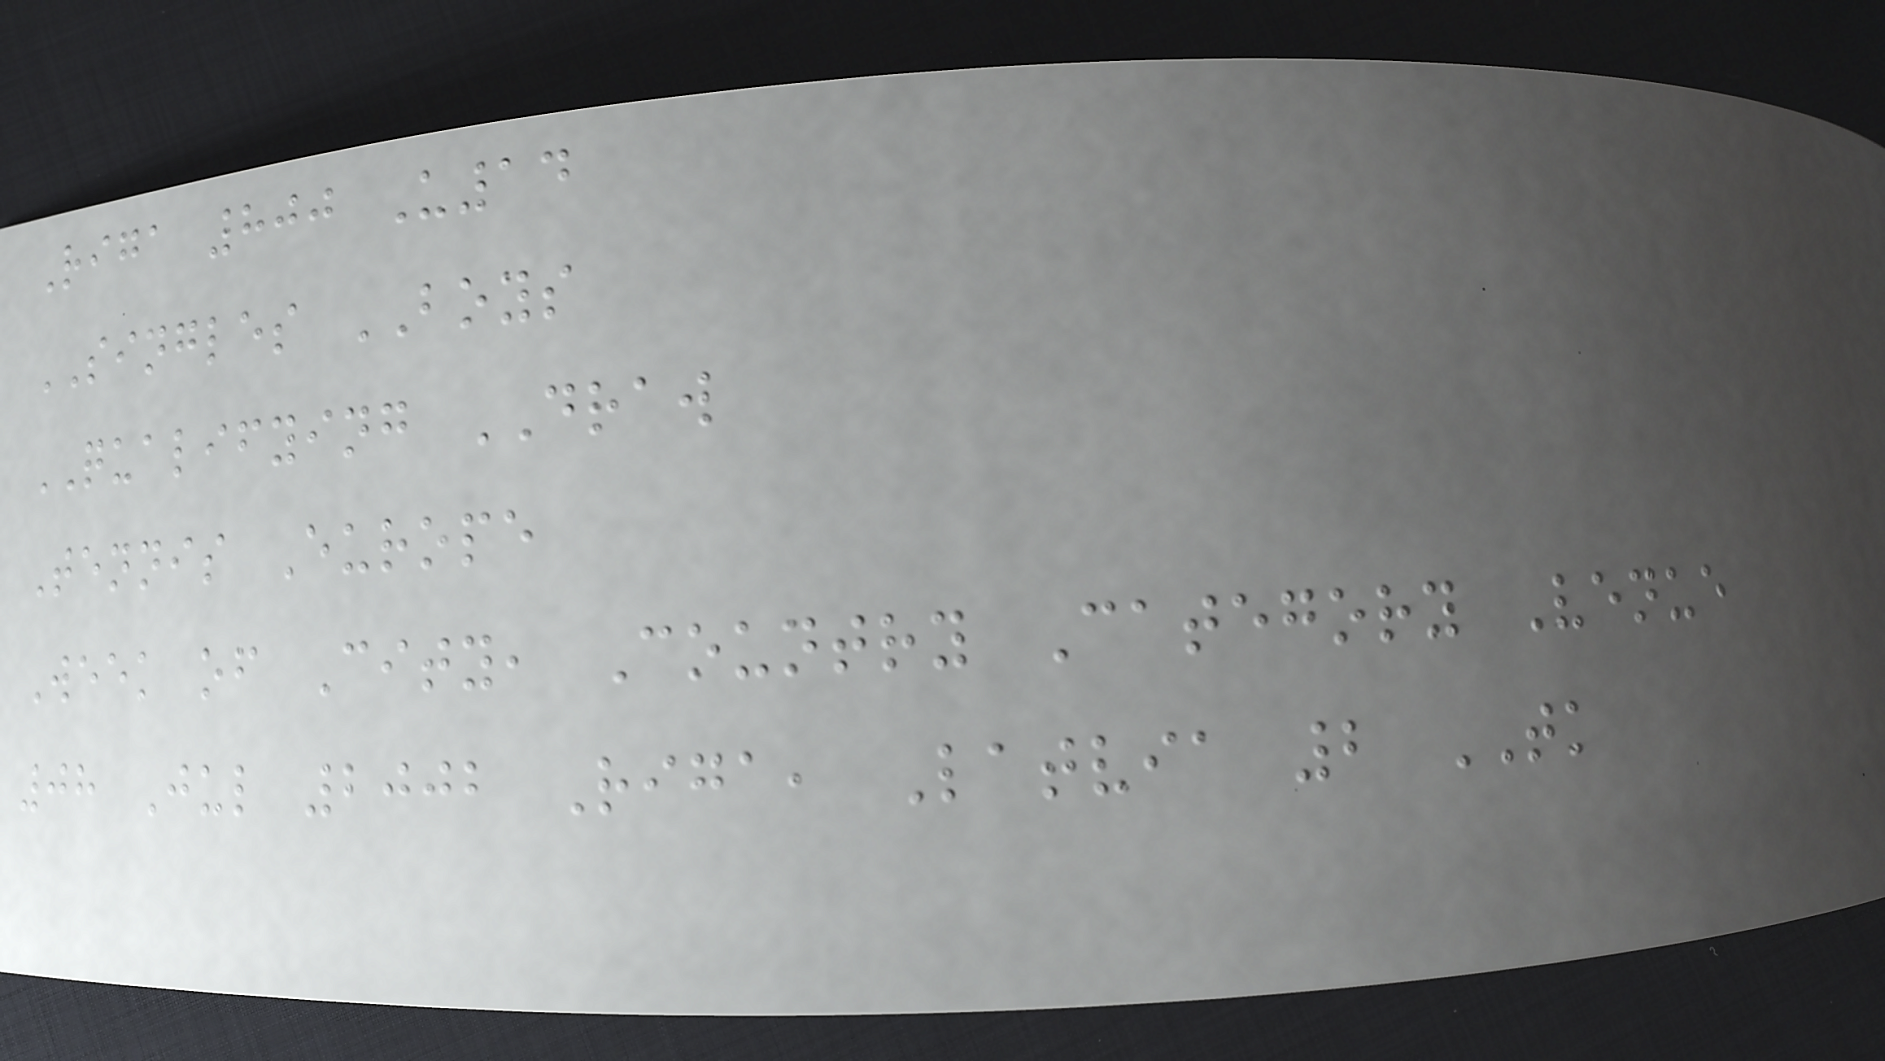Riga 800 U14
SINGLES BOYS
QUALIFYING DRAW
Tennis Europe
Week of City, Country Category Venue
08 Jul 2002 Riga, Latvia 2 TK
